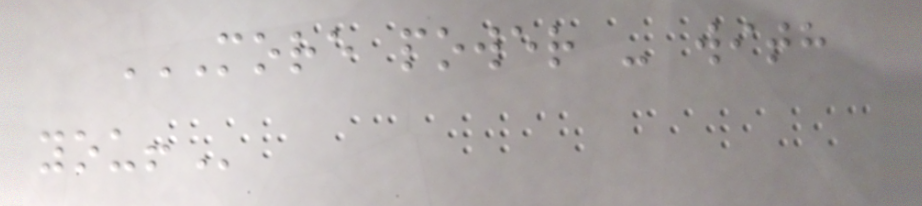MORE POWER - WITH
YOU!
